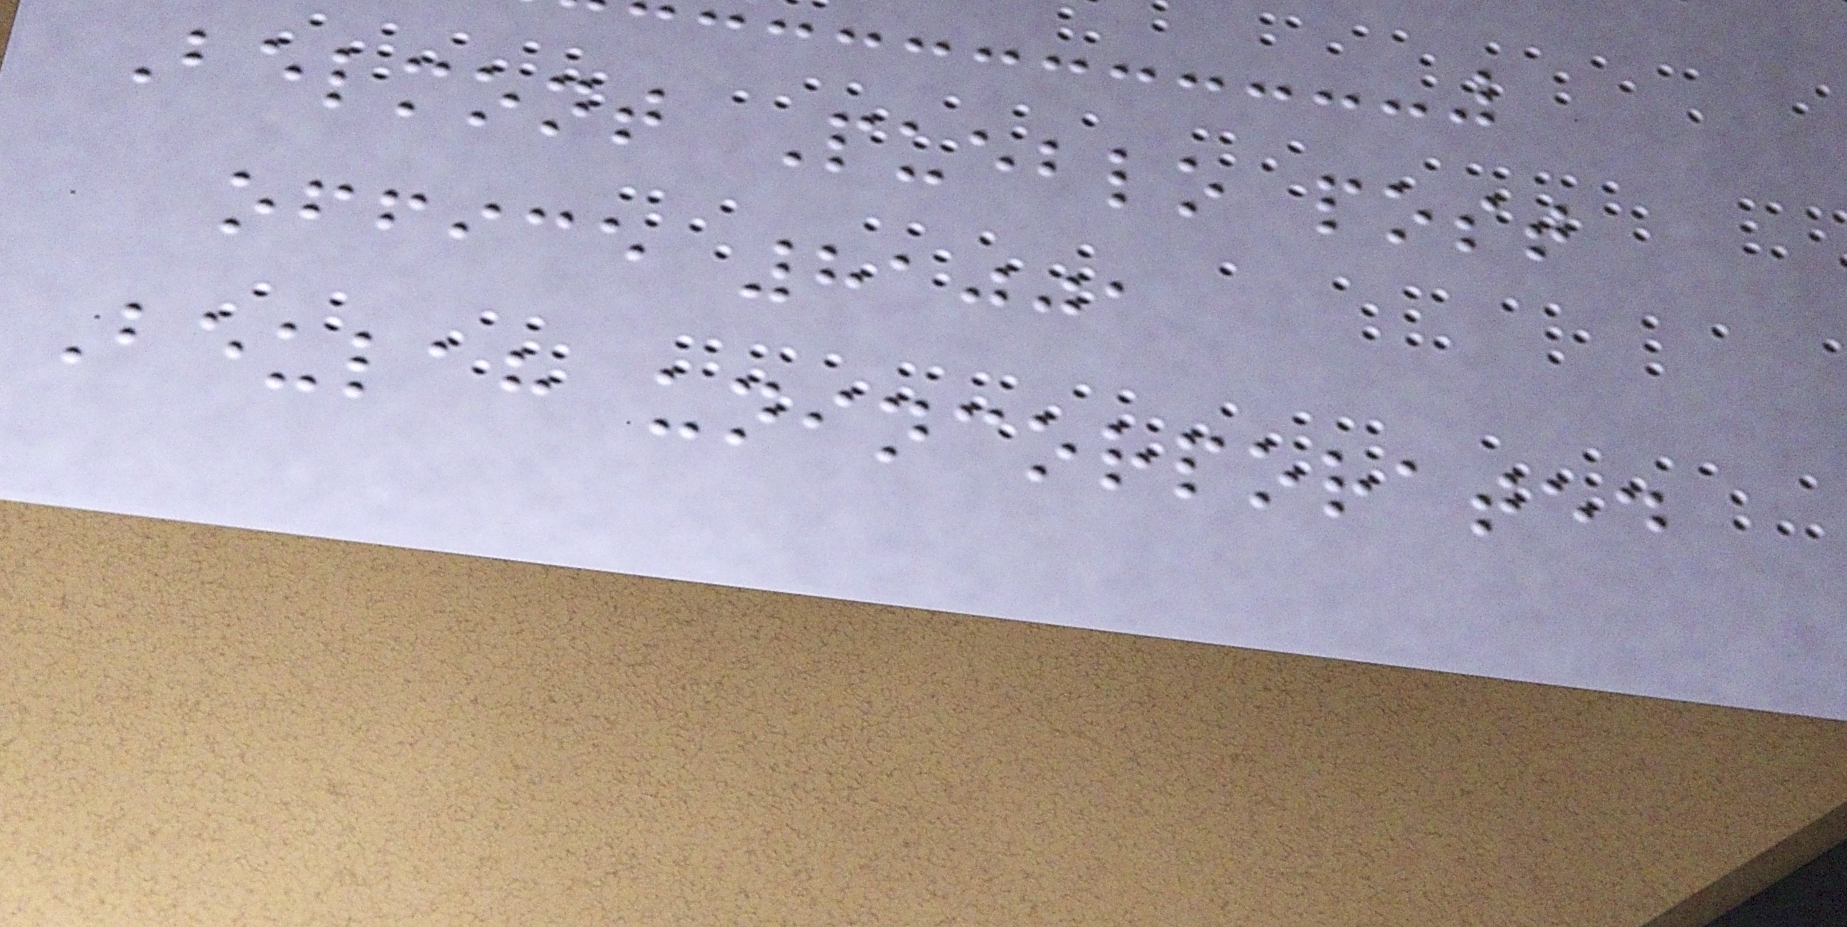Belmont Pueblo post
office 81001
Beulah unincorporated
